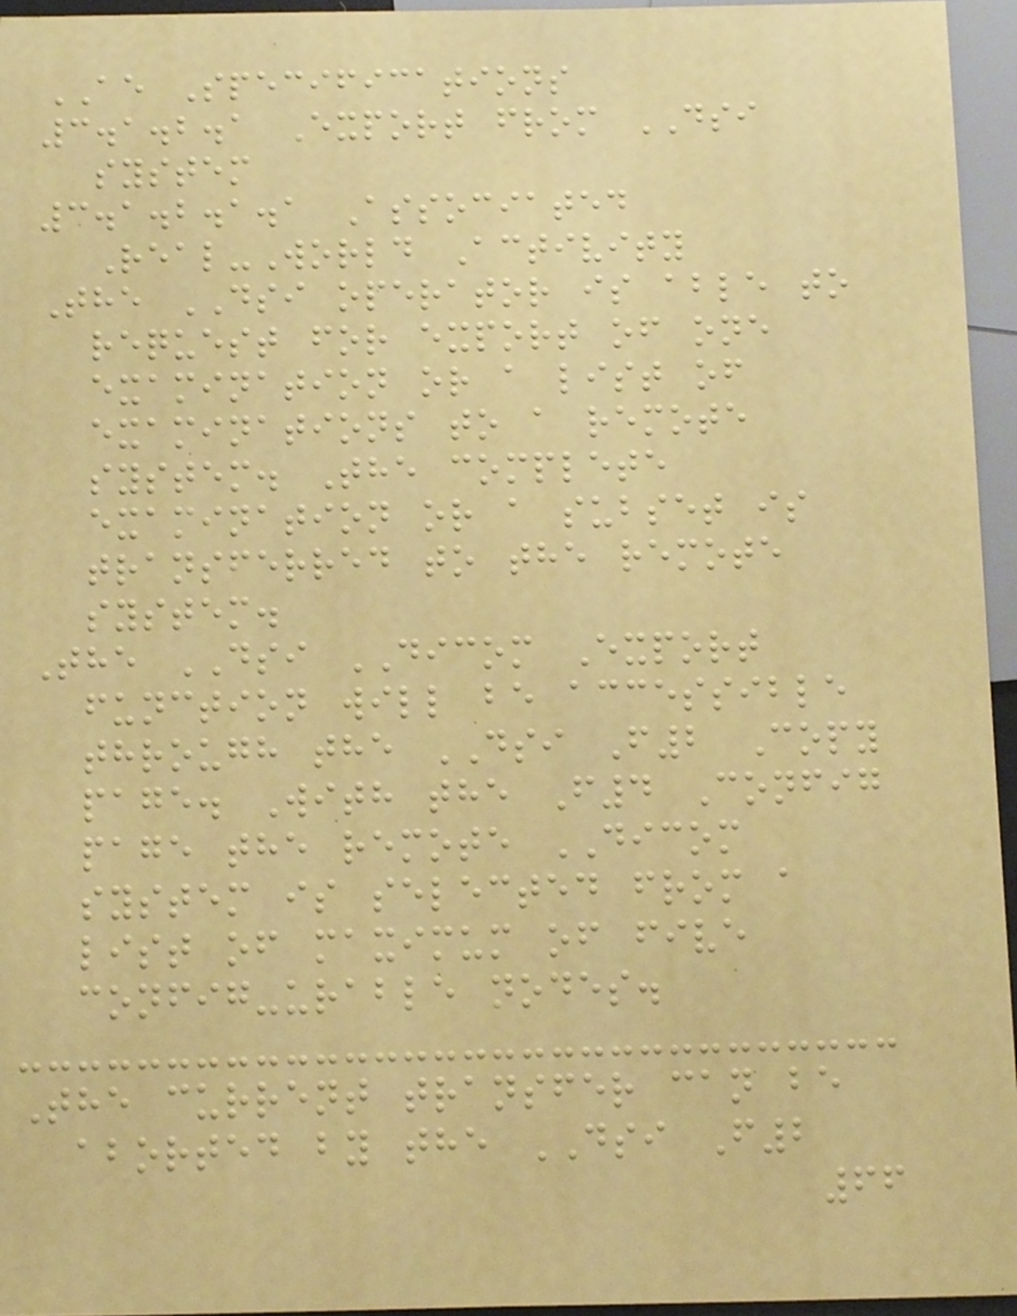AE Specifications
3.1.2.1 Export from DSI
system
3.1.2.1.1 Associated
Real-World Activity
The DSI operator is able to
request for export of one
examination or a list of
examinations to a remote
system. The complete
examination or a subset is
transferred to the remote
system.
The DSI DICOM Export
function will be accessible
through the DSI F2 Copy
page. With the F4 Config
page the remote DICOM
system is selected from a
list of maximum of five
config-urable nodes.
The current transfer can be
aborted by the DSI F2
66
